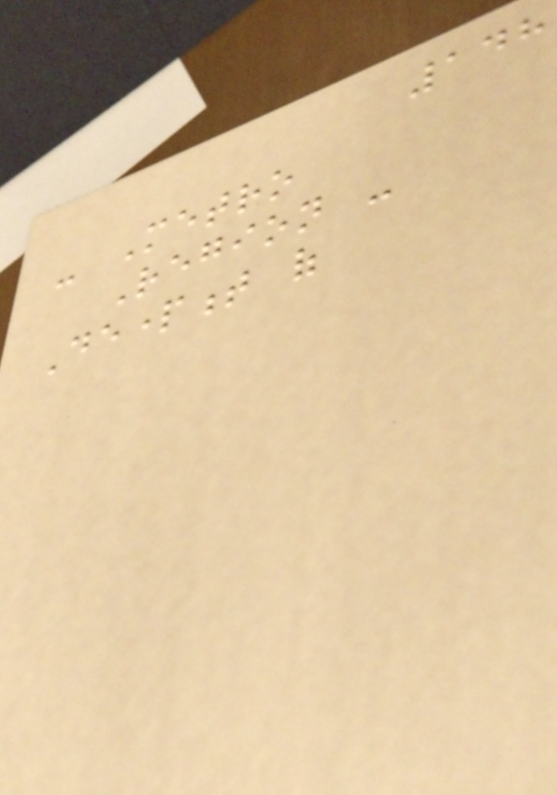148
- Metro
Region -
Department of
